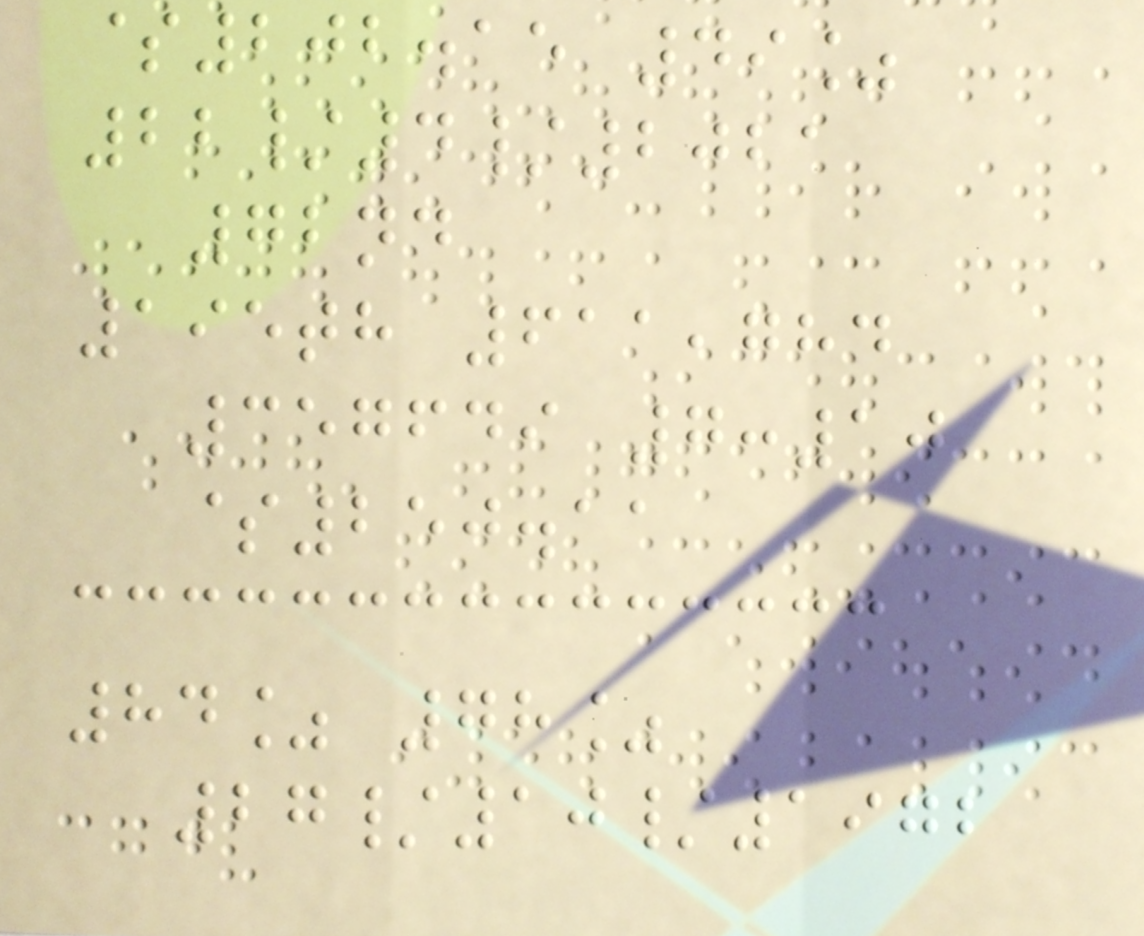$202.15 49%
22/4/2021
72nd
195th 611,784
357649 7:10
$250.11
84% 78%
27/10/1972
